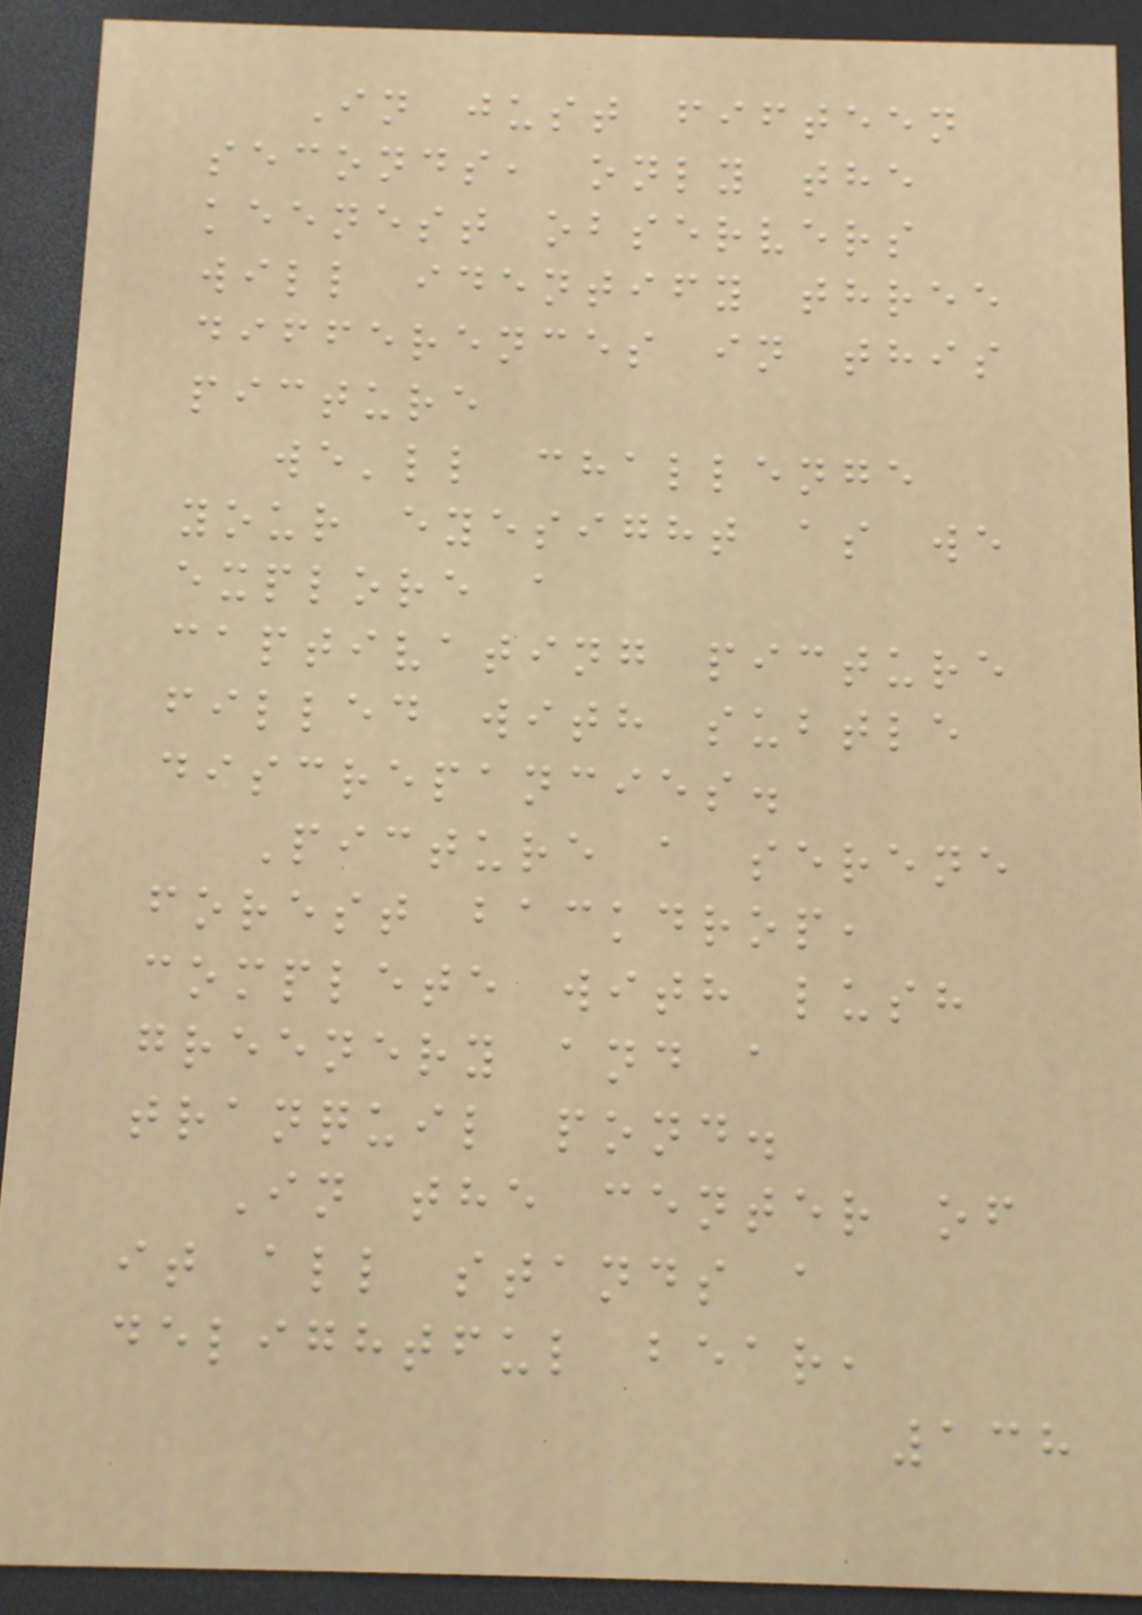In just fifteen
seconds, only the
keenest observers
will identify three
differences in this
picture
we'll challenge
your eyesight as we
explore a
captivating picture
filled with subtle
discrepancies.
Picture a serene
forest backdrop,
complete with lush
greenery and a
tranquil pond.
In the center of
it all stands a
delightful bear,
138
